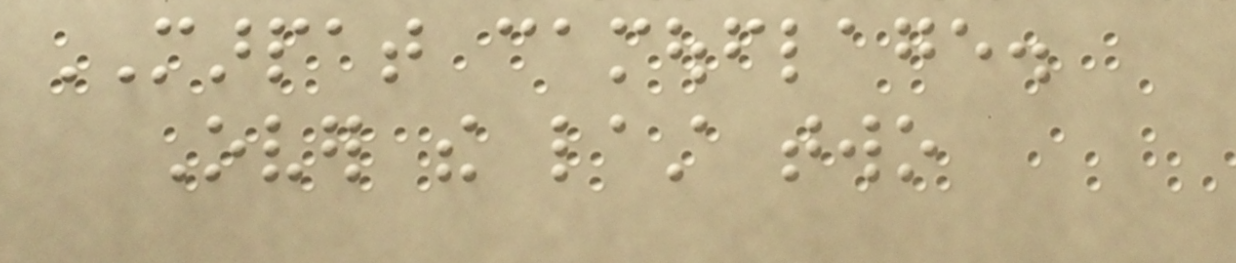MARPAT camouflage.
Over the last two
